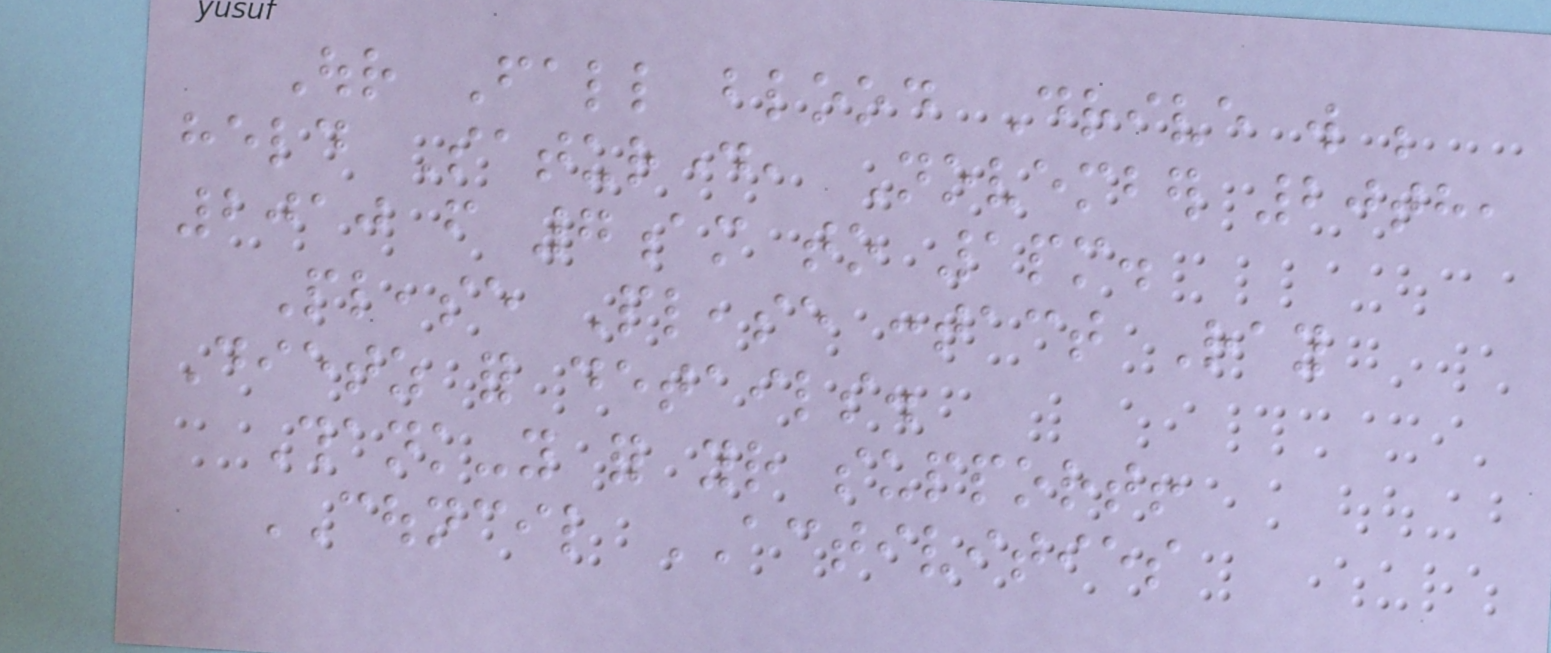Our Fall blood Drive will be
held Saturday, November 20th,
2010 from 7am to 1pm.
Please Please contact Ray
Dietz for details.
Thank-you for your support!
COUNCIL ACTIVITIES
